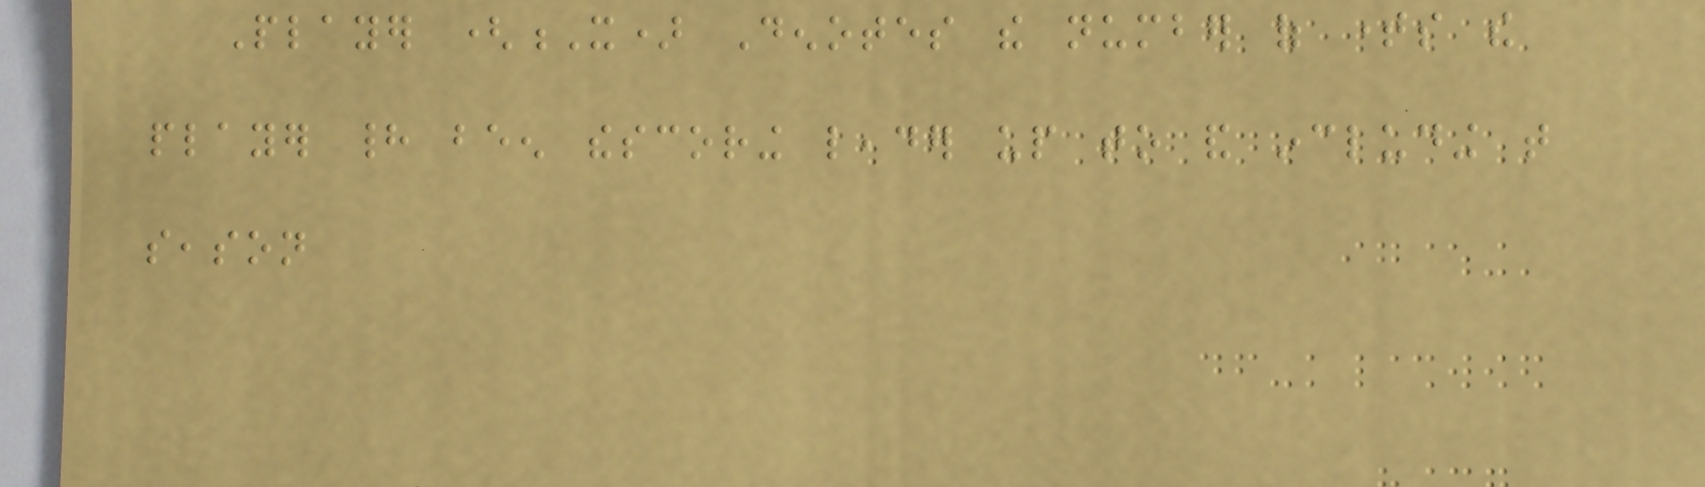Player (X) Denotes the number of times the
player had been thescoring leader up to and including that
season
